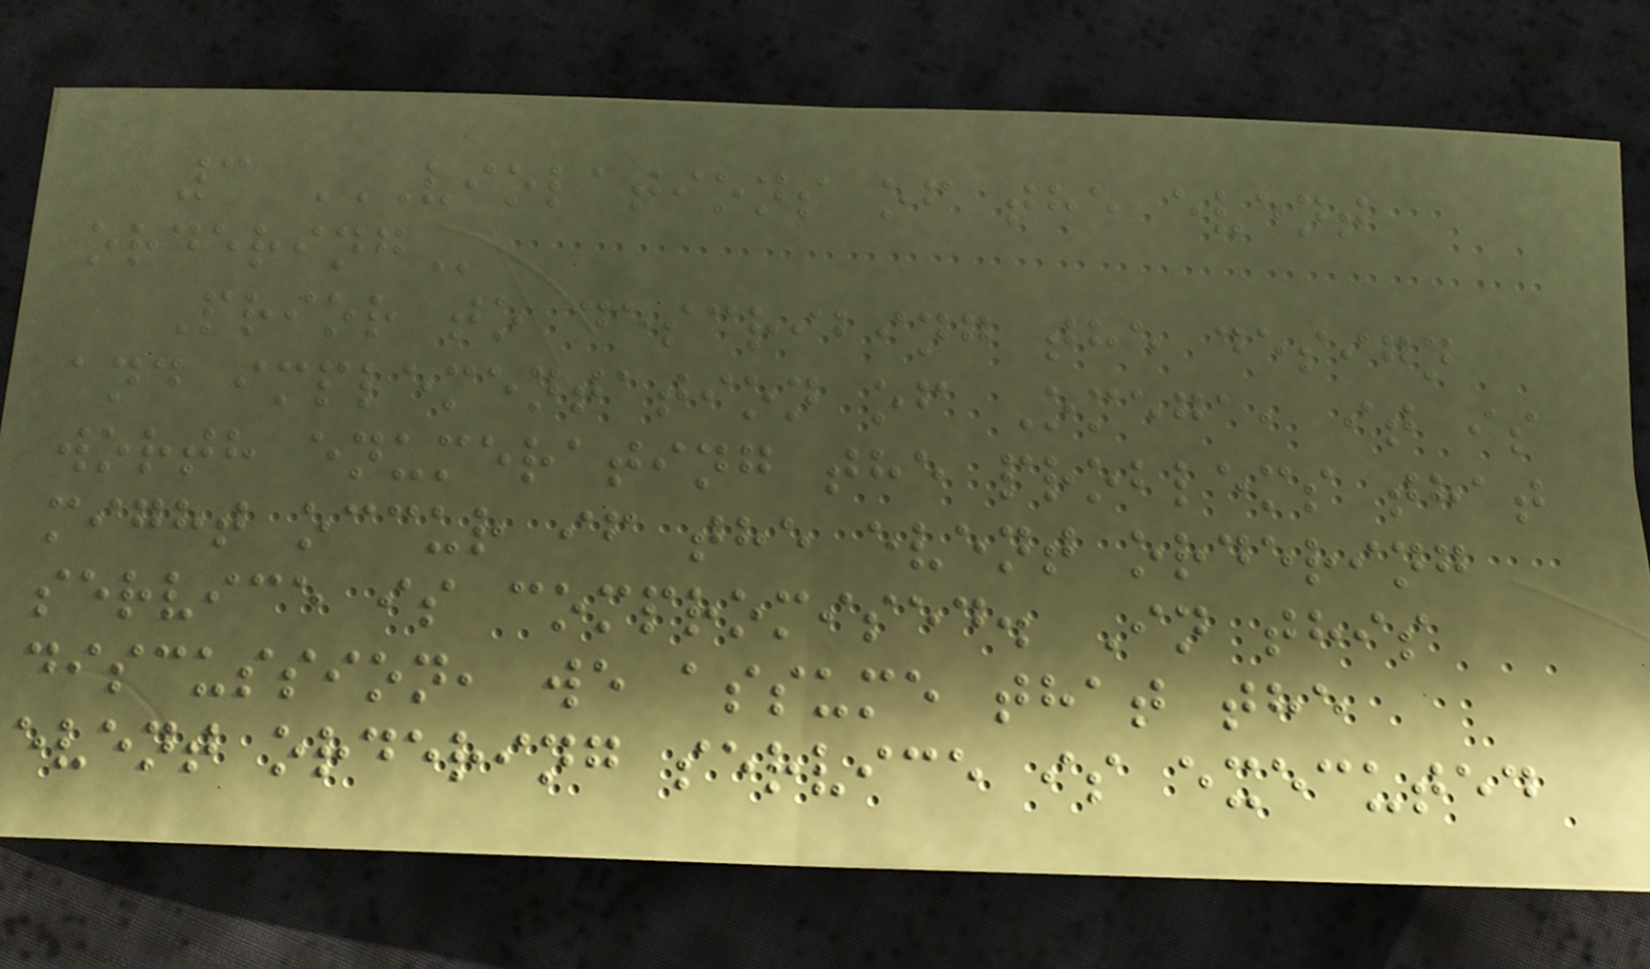3 VIOLATIONS OF THE EVENT
ORDERING
Prior to describing the design
and implementation of Omega, it is
worth enumerating the problems that
might occur if the event ordering
service is compromised. In this
discussion, we assume that the
event ordering service is executed
